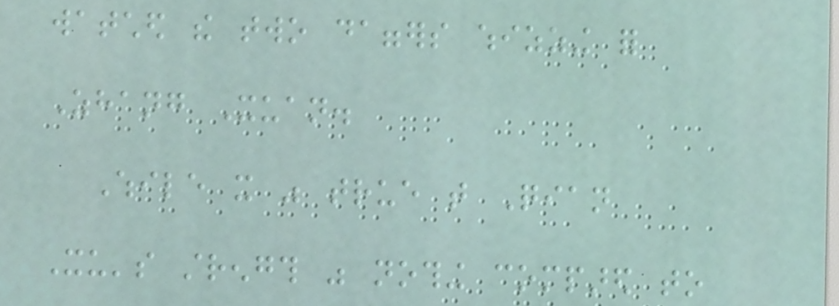watched the two daggers whizzing for
Zhang Xuan.
While it was true that Qian
Xu's strength was nothing compared to
